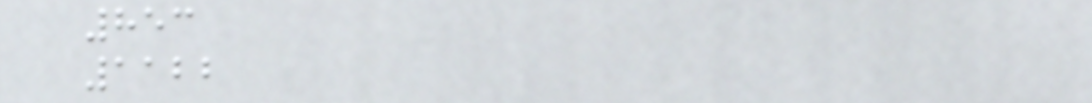853
1122
